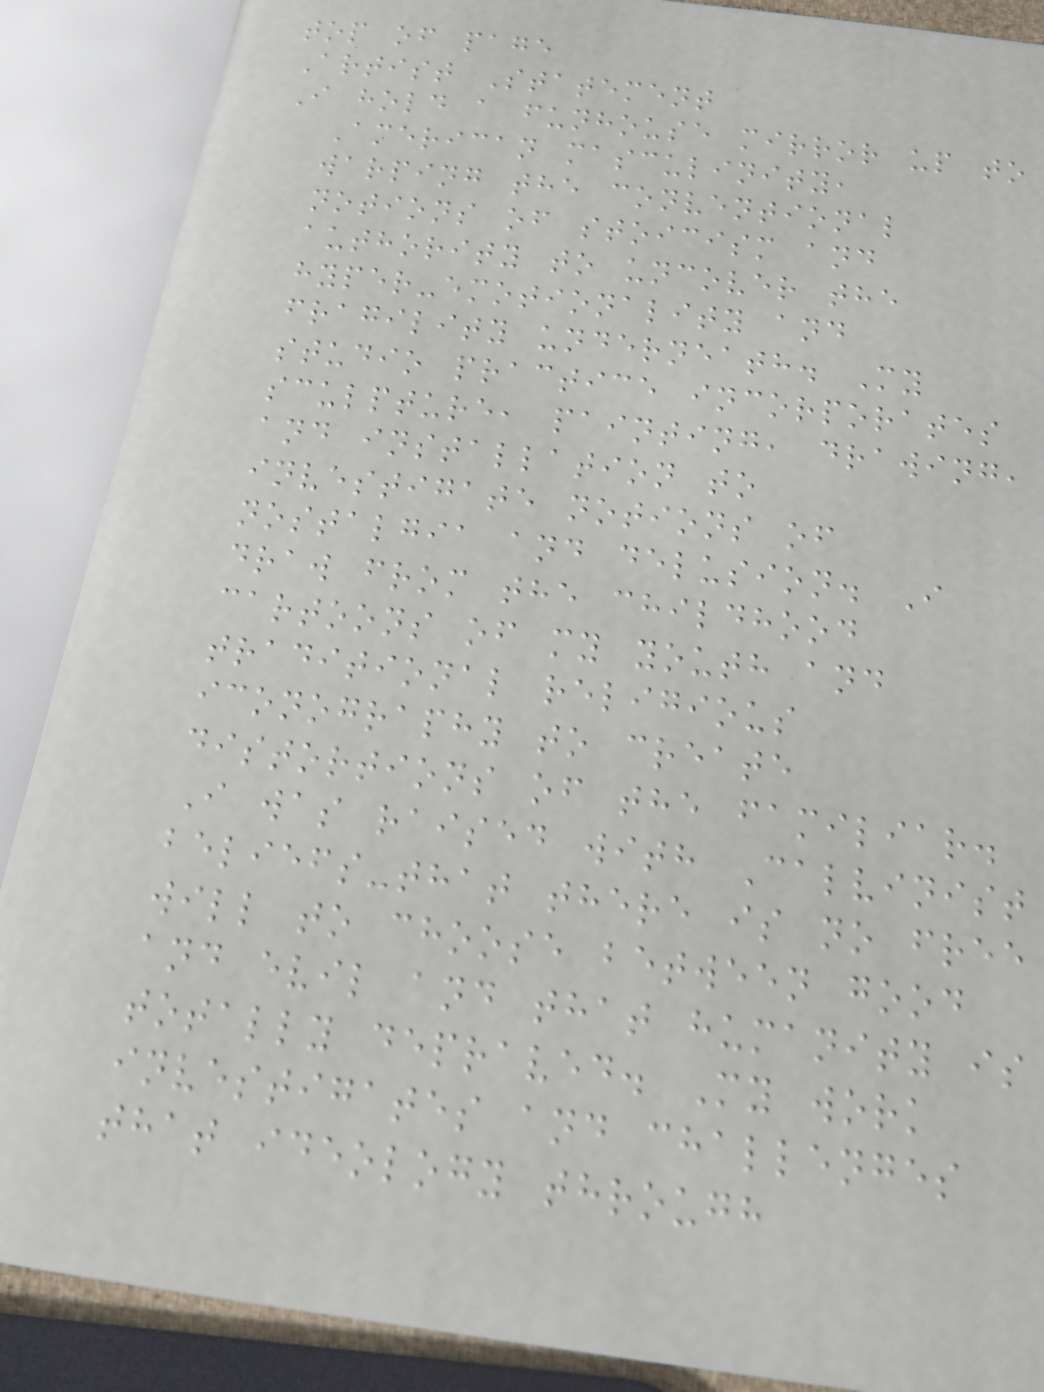top of page
Artist Statement
I hold a funhouse mirror up to
American masculinity,
warping the conventional
notions of stoicism and
authority to uncover the
hyper-emotionality and
fragility underneath. My
studio practice incorporates
sculpture, painting, drawing,
and installation to
investigate notions of
nostalgia and delusion. I
draw from the childhood
cartoons of my youth and
traditional religious
iconography to create
distortions of the familiar.
I was raised with Calvinist
beliefs-that there is no free
will to choose between good
and evil and that humanity is
totally depraved. My work
investigates and challenges
that ideology through
